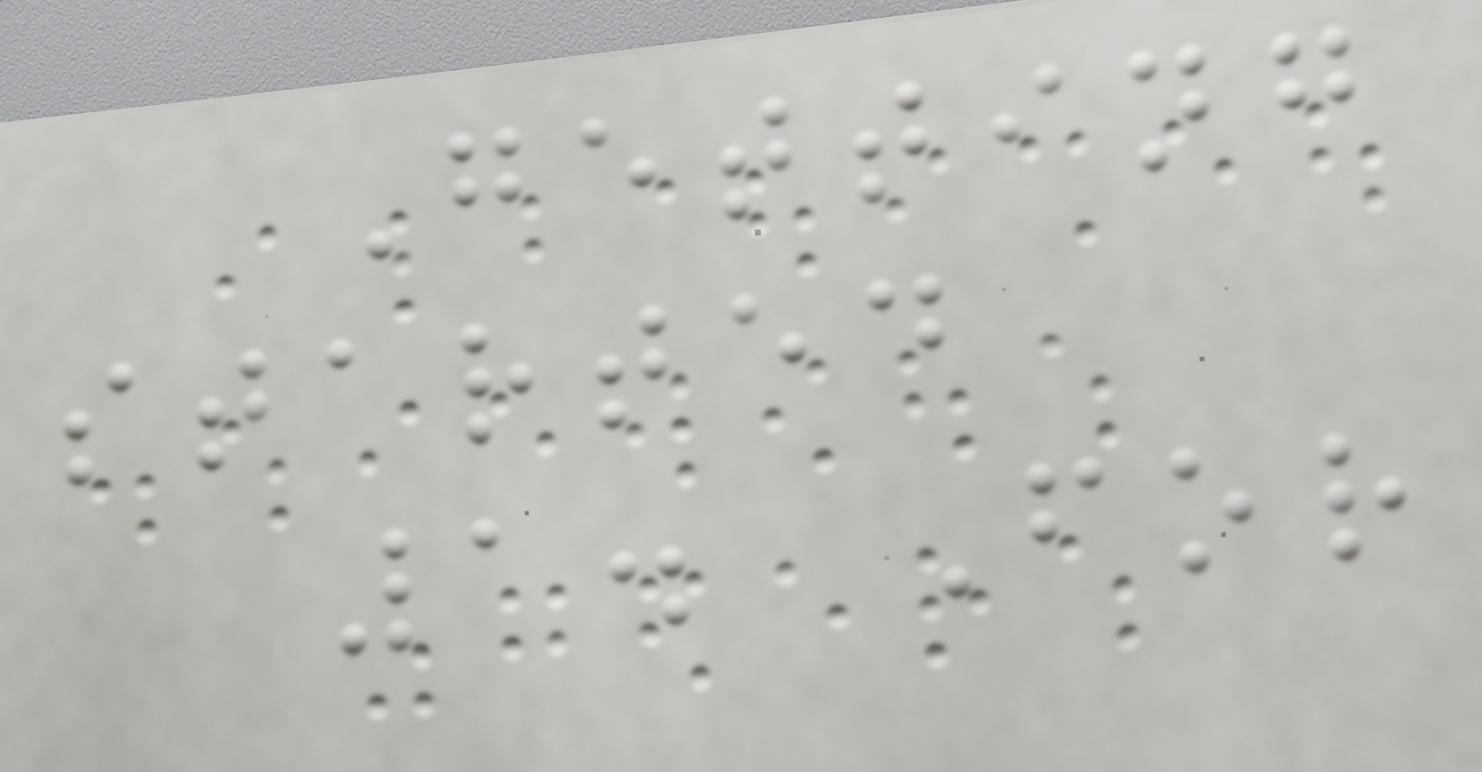Getting
started
1. For
